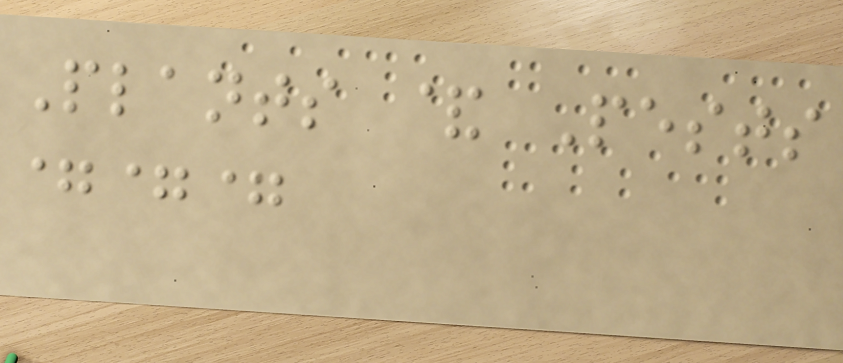Plants & Pests
===
